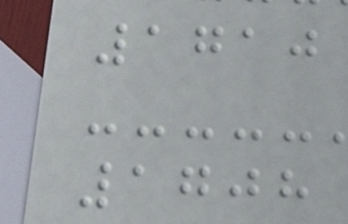1710
1708
